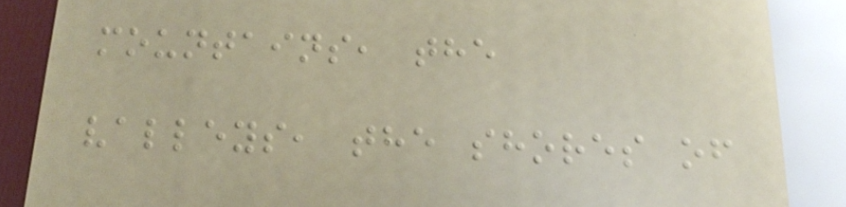mountains, the
valleys, the shores of
